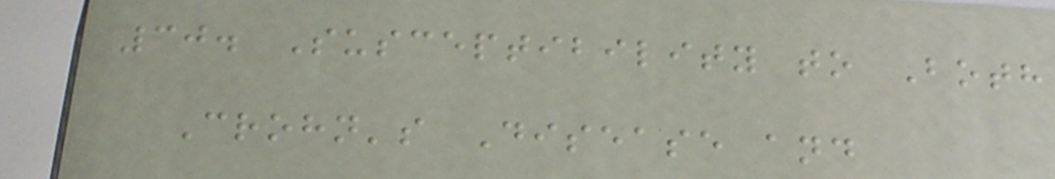30. Susceptibility to Both
Crohn's Disease and
